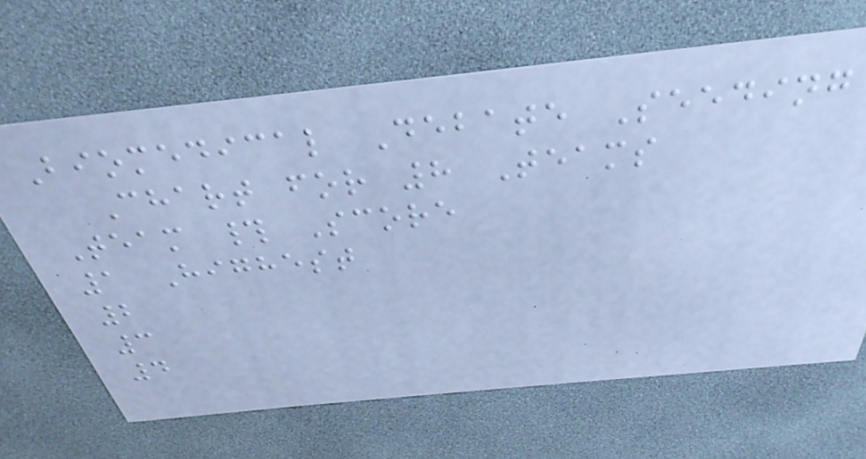Biomedical Debate Seeding
Chart for 8 Teams
Team # Score
1 Highest
2
3
4
